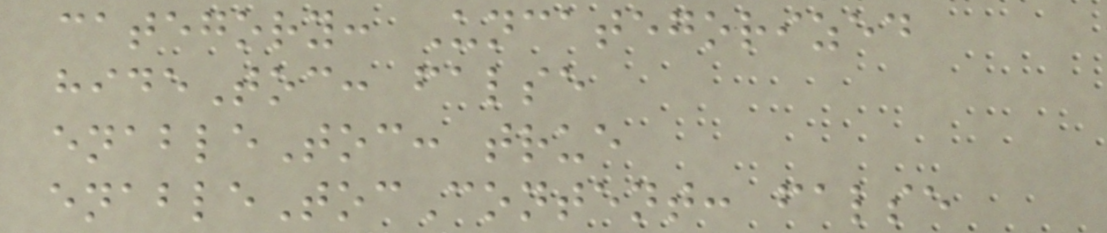category: Uncategorized
hideToc: false
enableToc: true
enableTocContent: false
